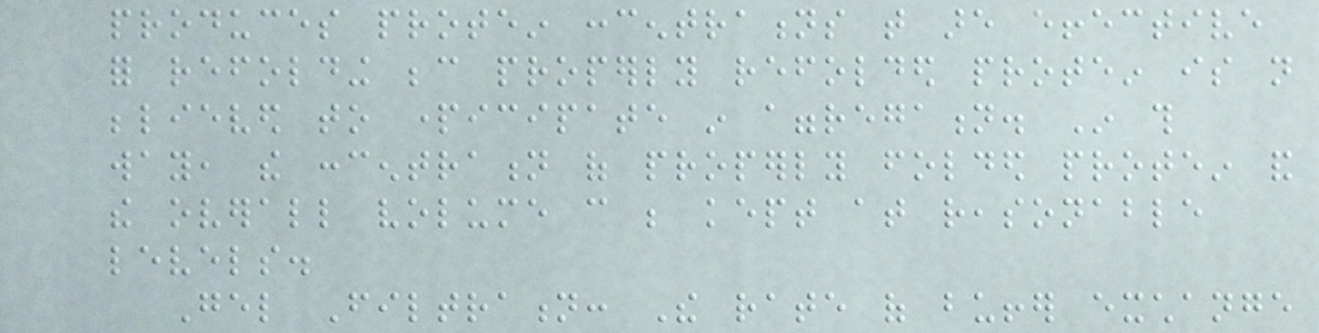produces protein concentrations that are effective
for refolding because properly refolded protein is not
believed to participate in aggregation. In this
way, the concentration of properly folded protein and
the overall volume can be kept at reasonable
levels.
Gel Filtration: The rate of buffer exchange
